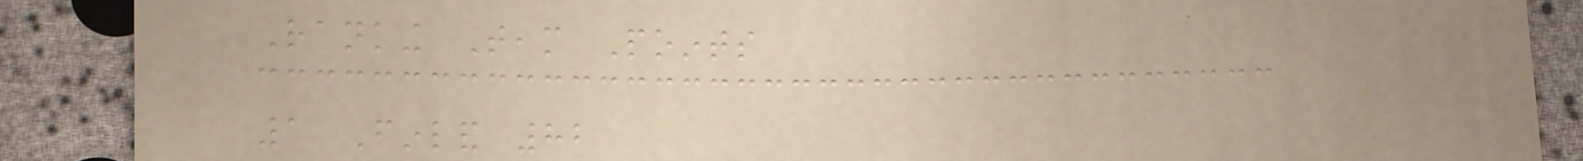Ranking Team Points
1 Finland 82
